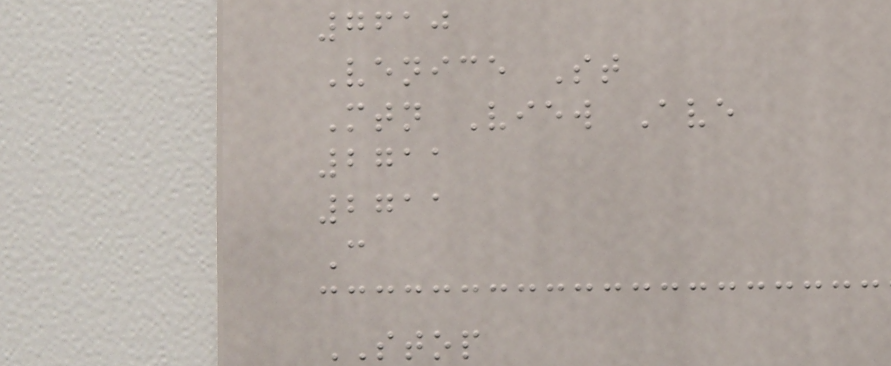7610
Venice St
Mtn View Ave
2711
2711
C
STOP
